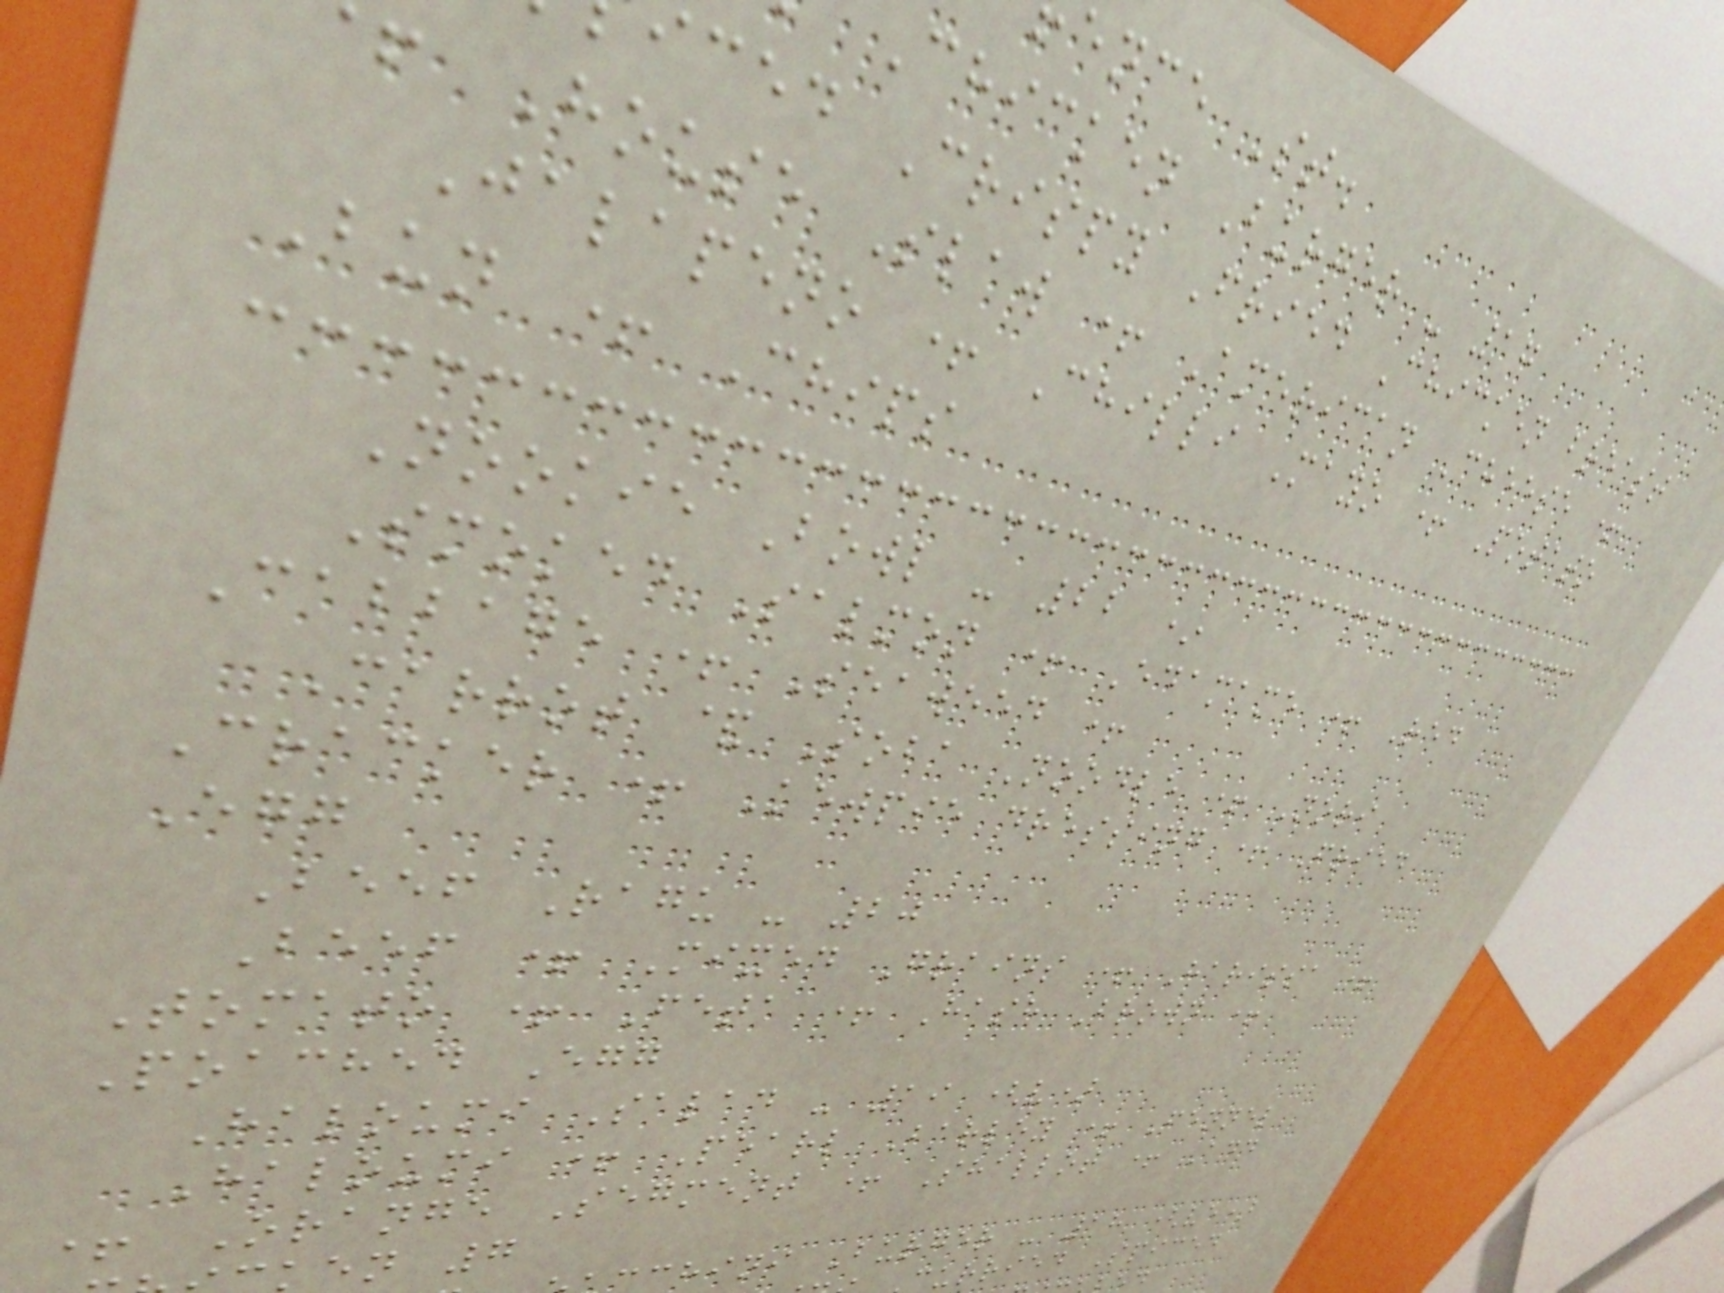ence St.
Chicken Burger - 17
ced Crispy Fried Chicken breast
House Slaw + American Cheese +
Jalapeno + Chilli Mayo + Potato
Bun + Chips
Nookie Bowl - 22 *
Smoked Salmon + Edamame + Red
Cabbage + Seaweed +
Carrot & Soba Noodle + Nori
Cracker + Kewpie dressing + Fried
Egg
Beef Ragu - 20
Beef + Mixed Grains + Harissa +
Tomato + Feta + Hash Brown +
Poached Egg
Haloumi Salad - 19 (v)
Haloumi + Pearl Barley + Fennel
+ Orange Segment + Shallot + Add
en 7
hini Burger - 18 (ve)
urried Spiced
